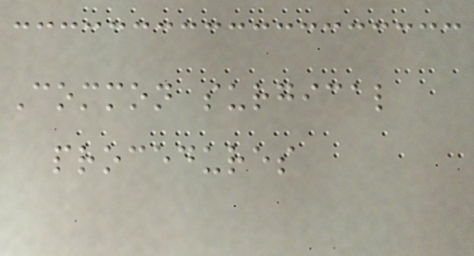Common surgical
procedures
